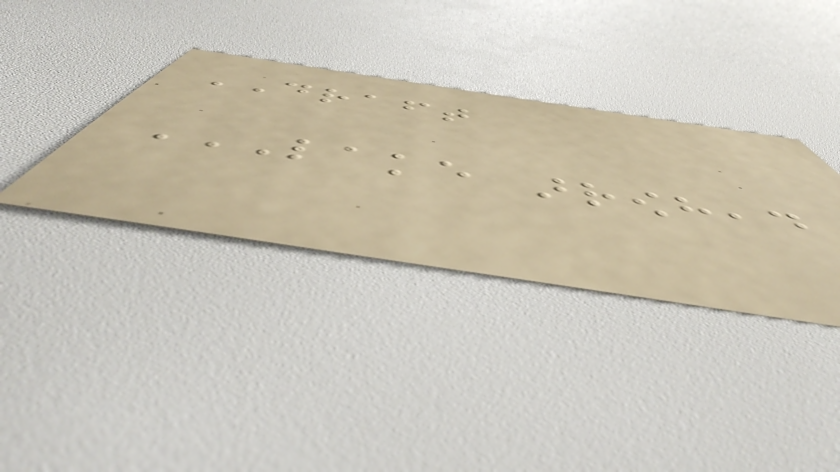DRAFT
LAKE ARROWHEAD
